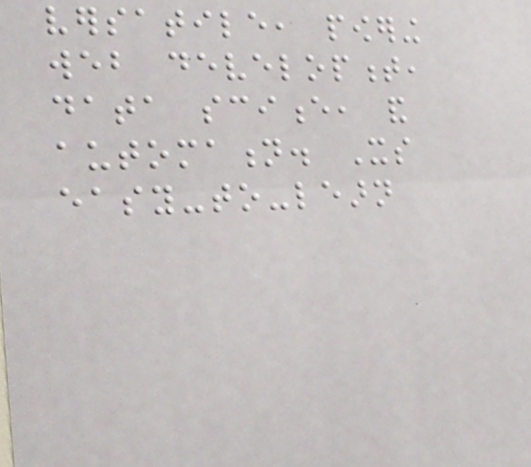versatile, powering
web development,
data science, and
automation. Its
easy-to-learn
